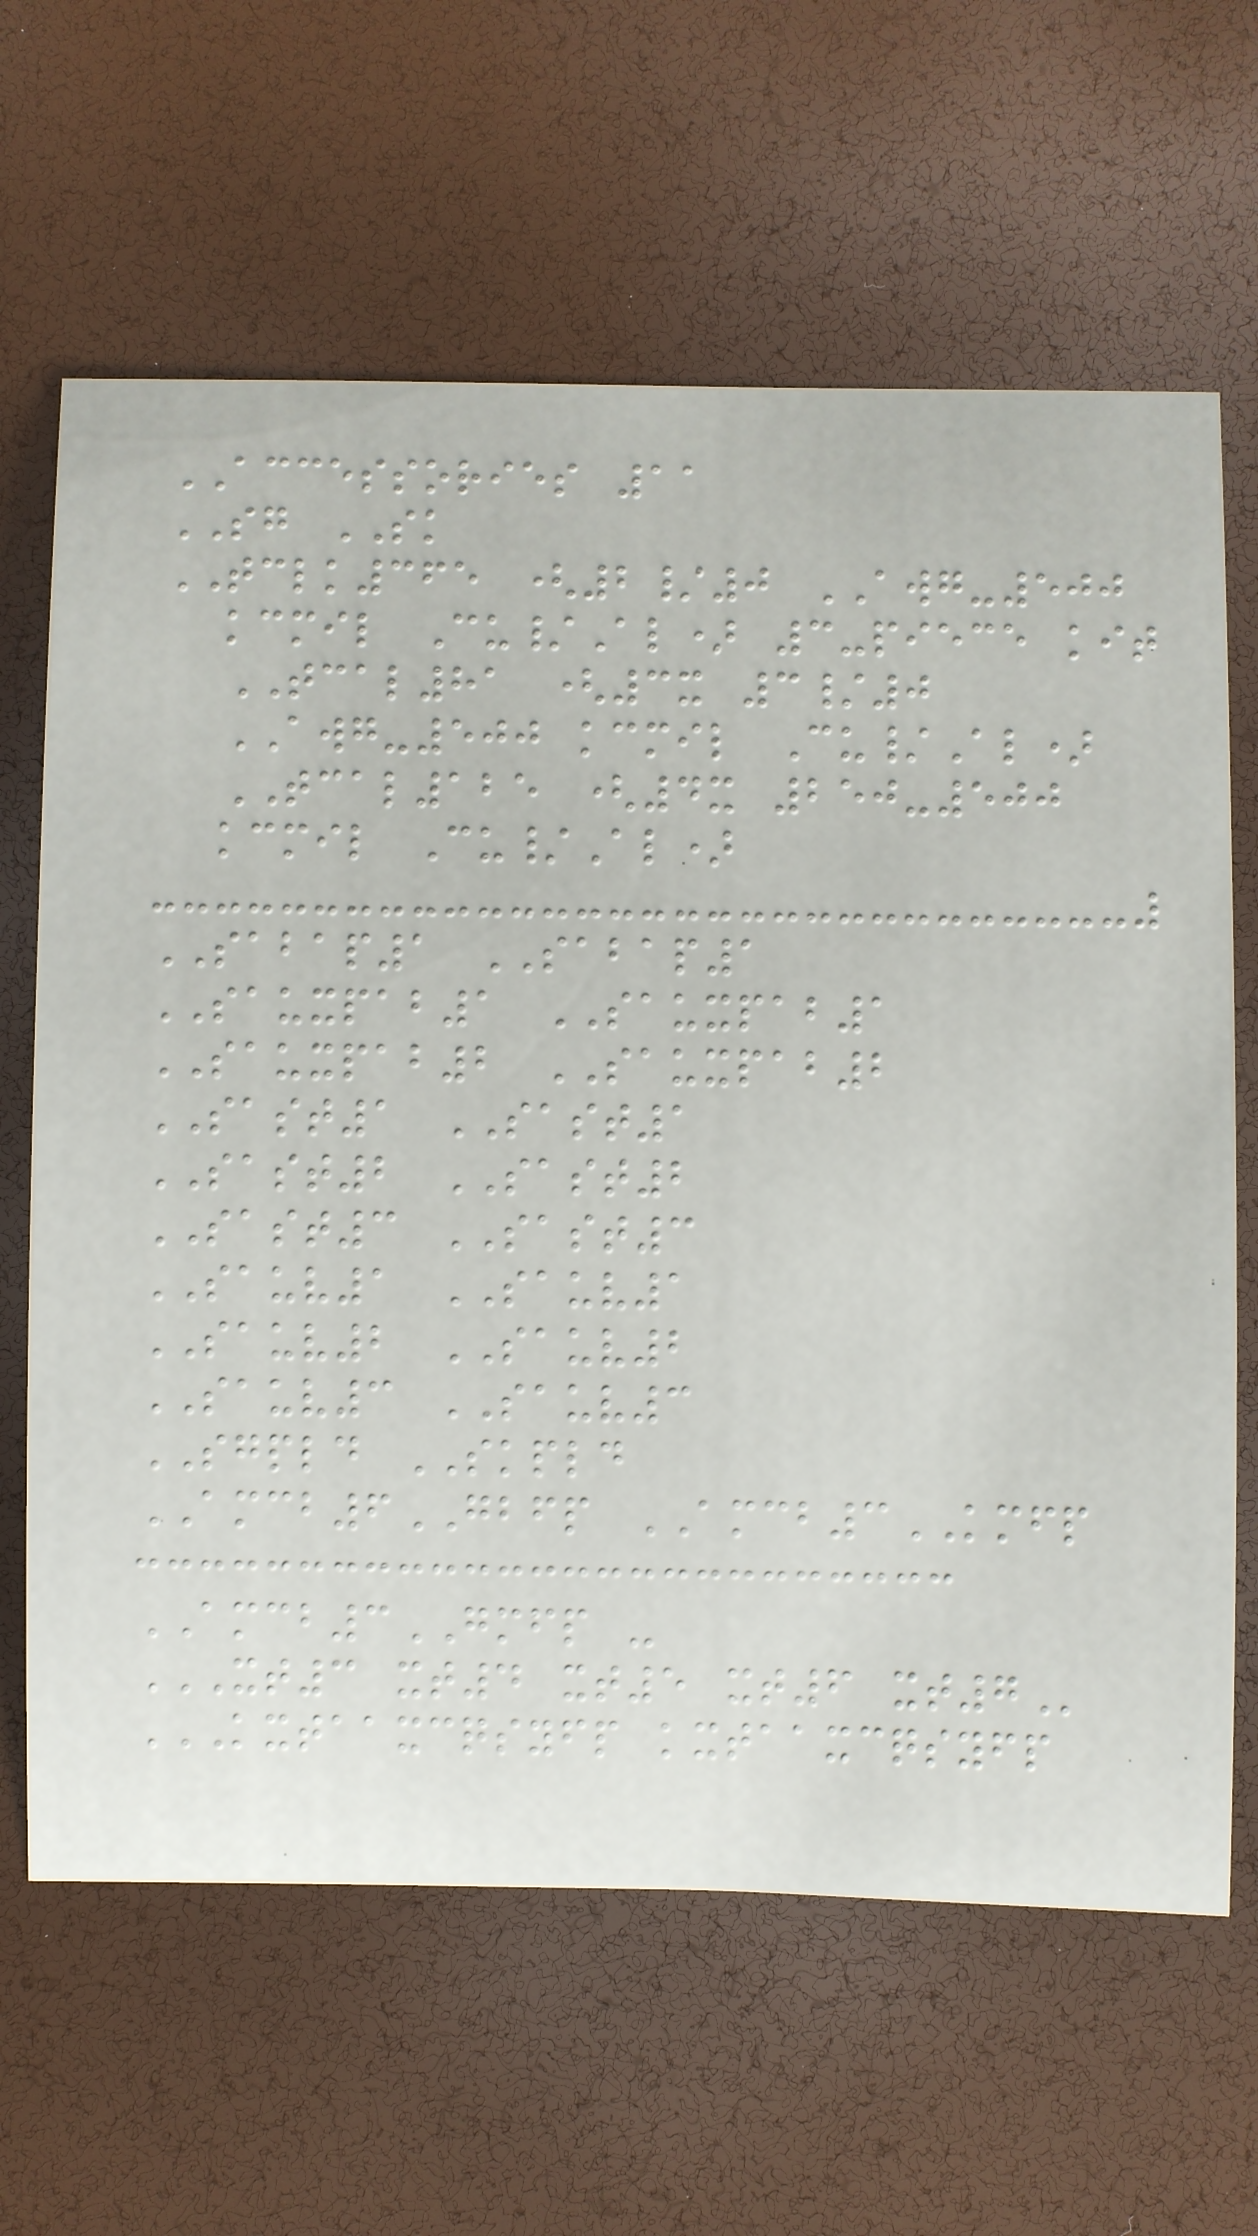ACCESSORIES 11
SG SK
TCLK365 (2/0 AWG-500
kcmil Cu/Al) 3-piece kit
TCAL81 (3x 3/0
AWG-500 kcmil Cu/Al)
TCAL125 (4x 250-500
kcmil Cu/Al)
SABAP1 SABAP1
SAUXPAB1 SAUXPAB1
SAUXPAB2 SAUXPAB2
SAST1 SAST1
SAST2 SAST2
SAST3 SAST3
SAUV1 SAUV1
SAUV2 SAUV2
SAUV3 SAUV3
SGPLD SKPLD
AMCB6GBFP AMCB3KMFP
AMCB3GMFP -
XT3 XT4 XT5 XT6 XT7
KXTAAXCQSYFP KXTAAXCQSYFP
